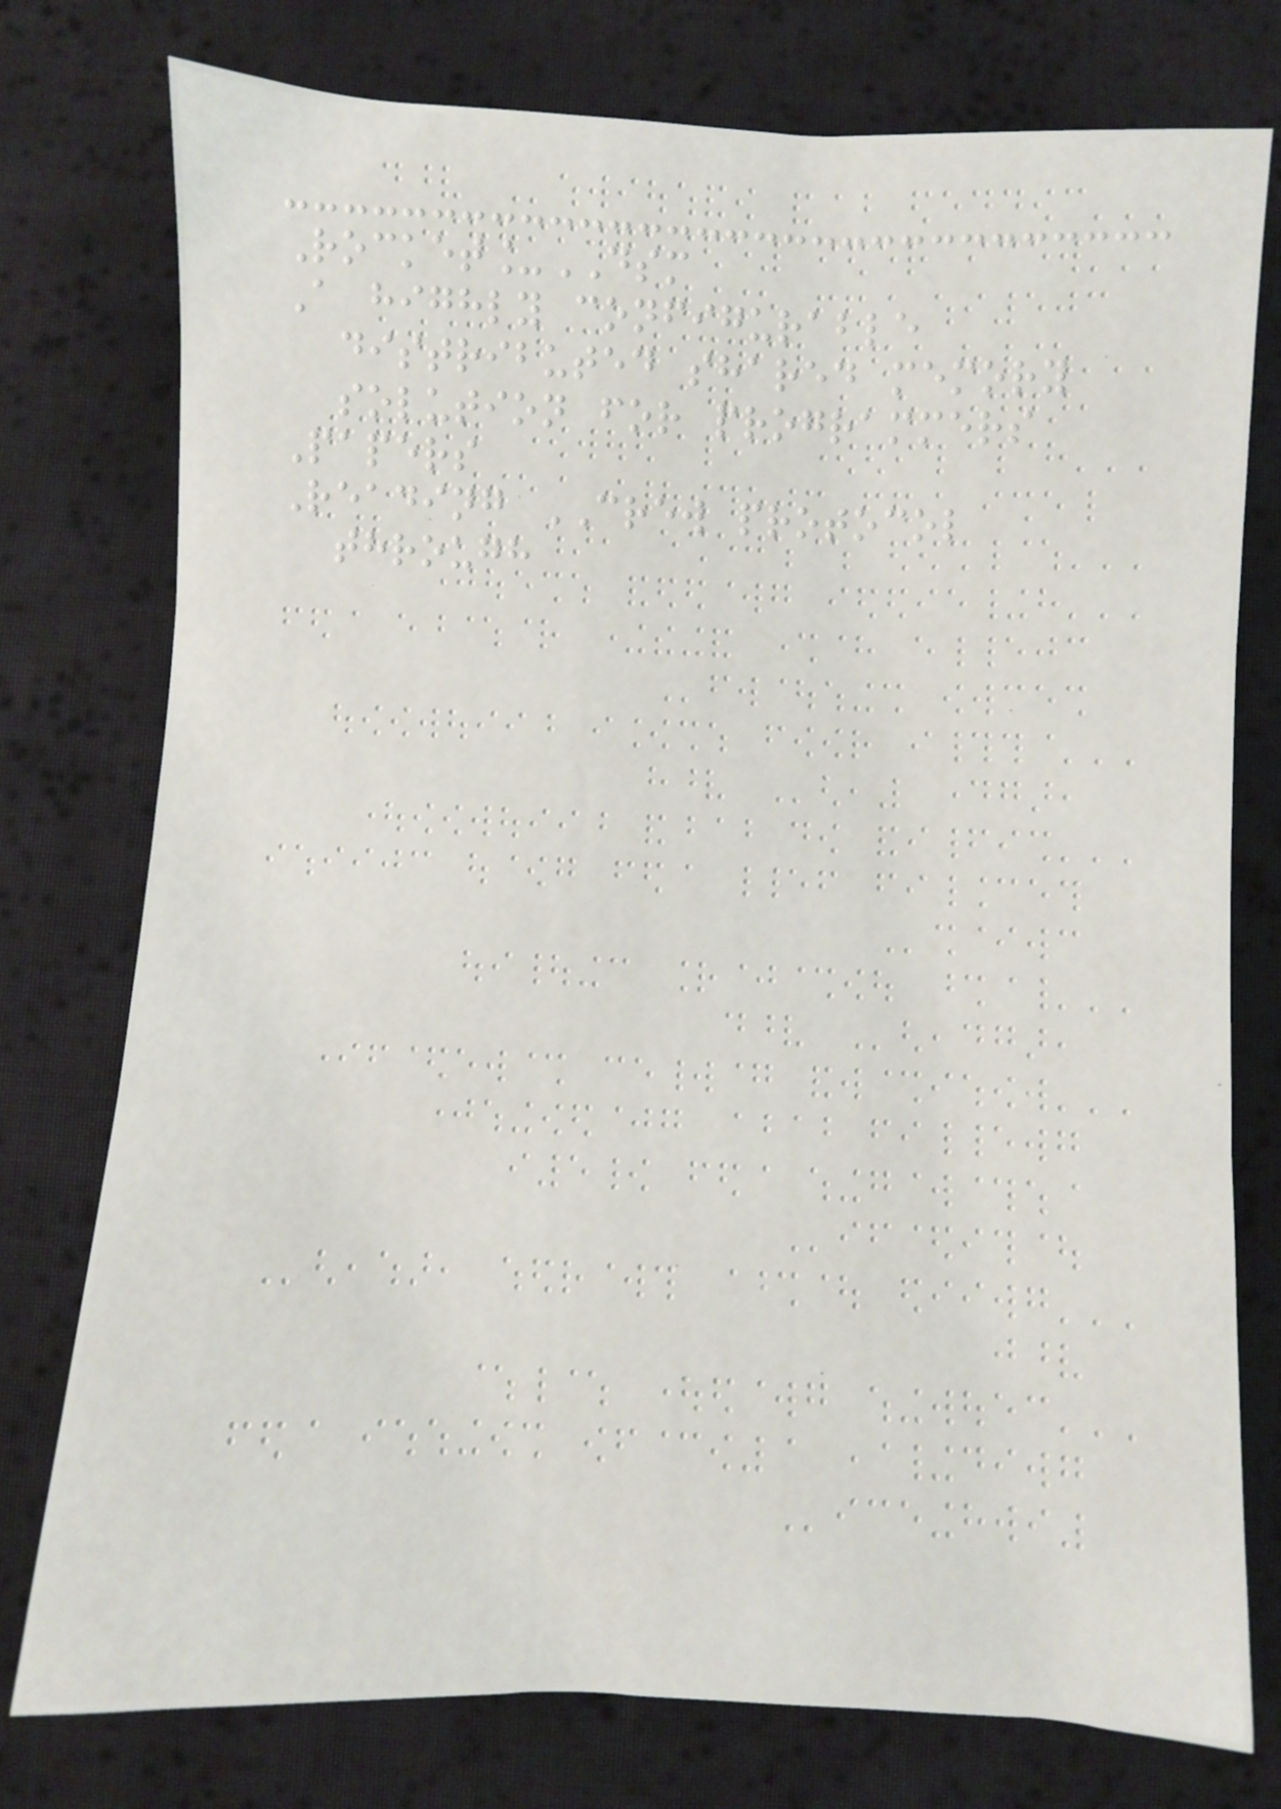Rocket_DSM
A highly configurable
distributed shared memory
solution for programmers
Papers
Reading CREW protocol
through
